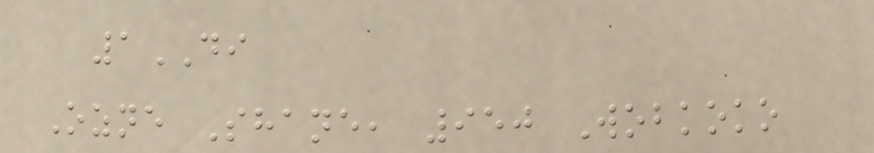1DI
Ozne Shane, 950 Wobkoko
